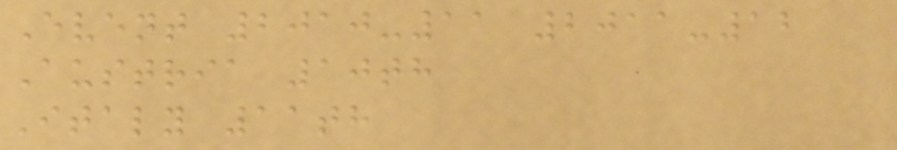Event 2010-11 2011-12
Austria 10th
Italy 11th
